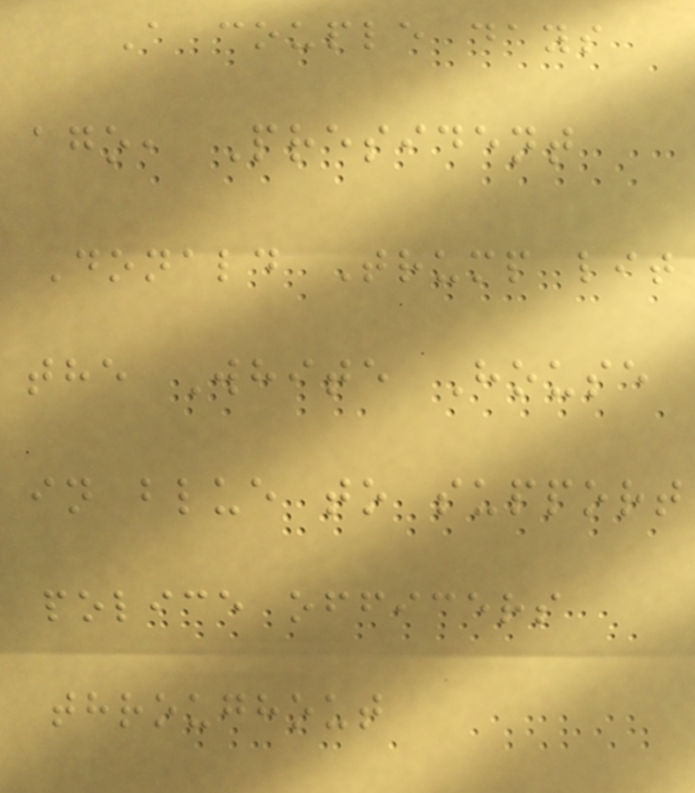A couple days
ago, President
Donald Trump lit
the White House
in blue to support
police officers
throughout
